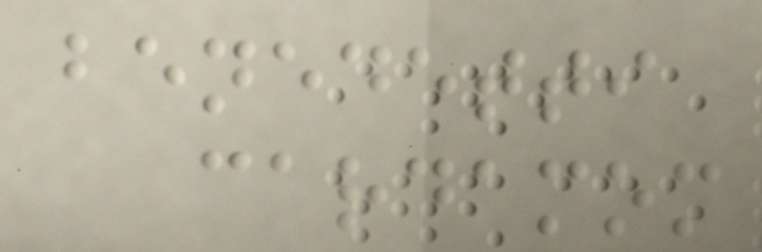benedetti
cardamom
